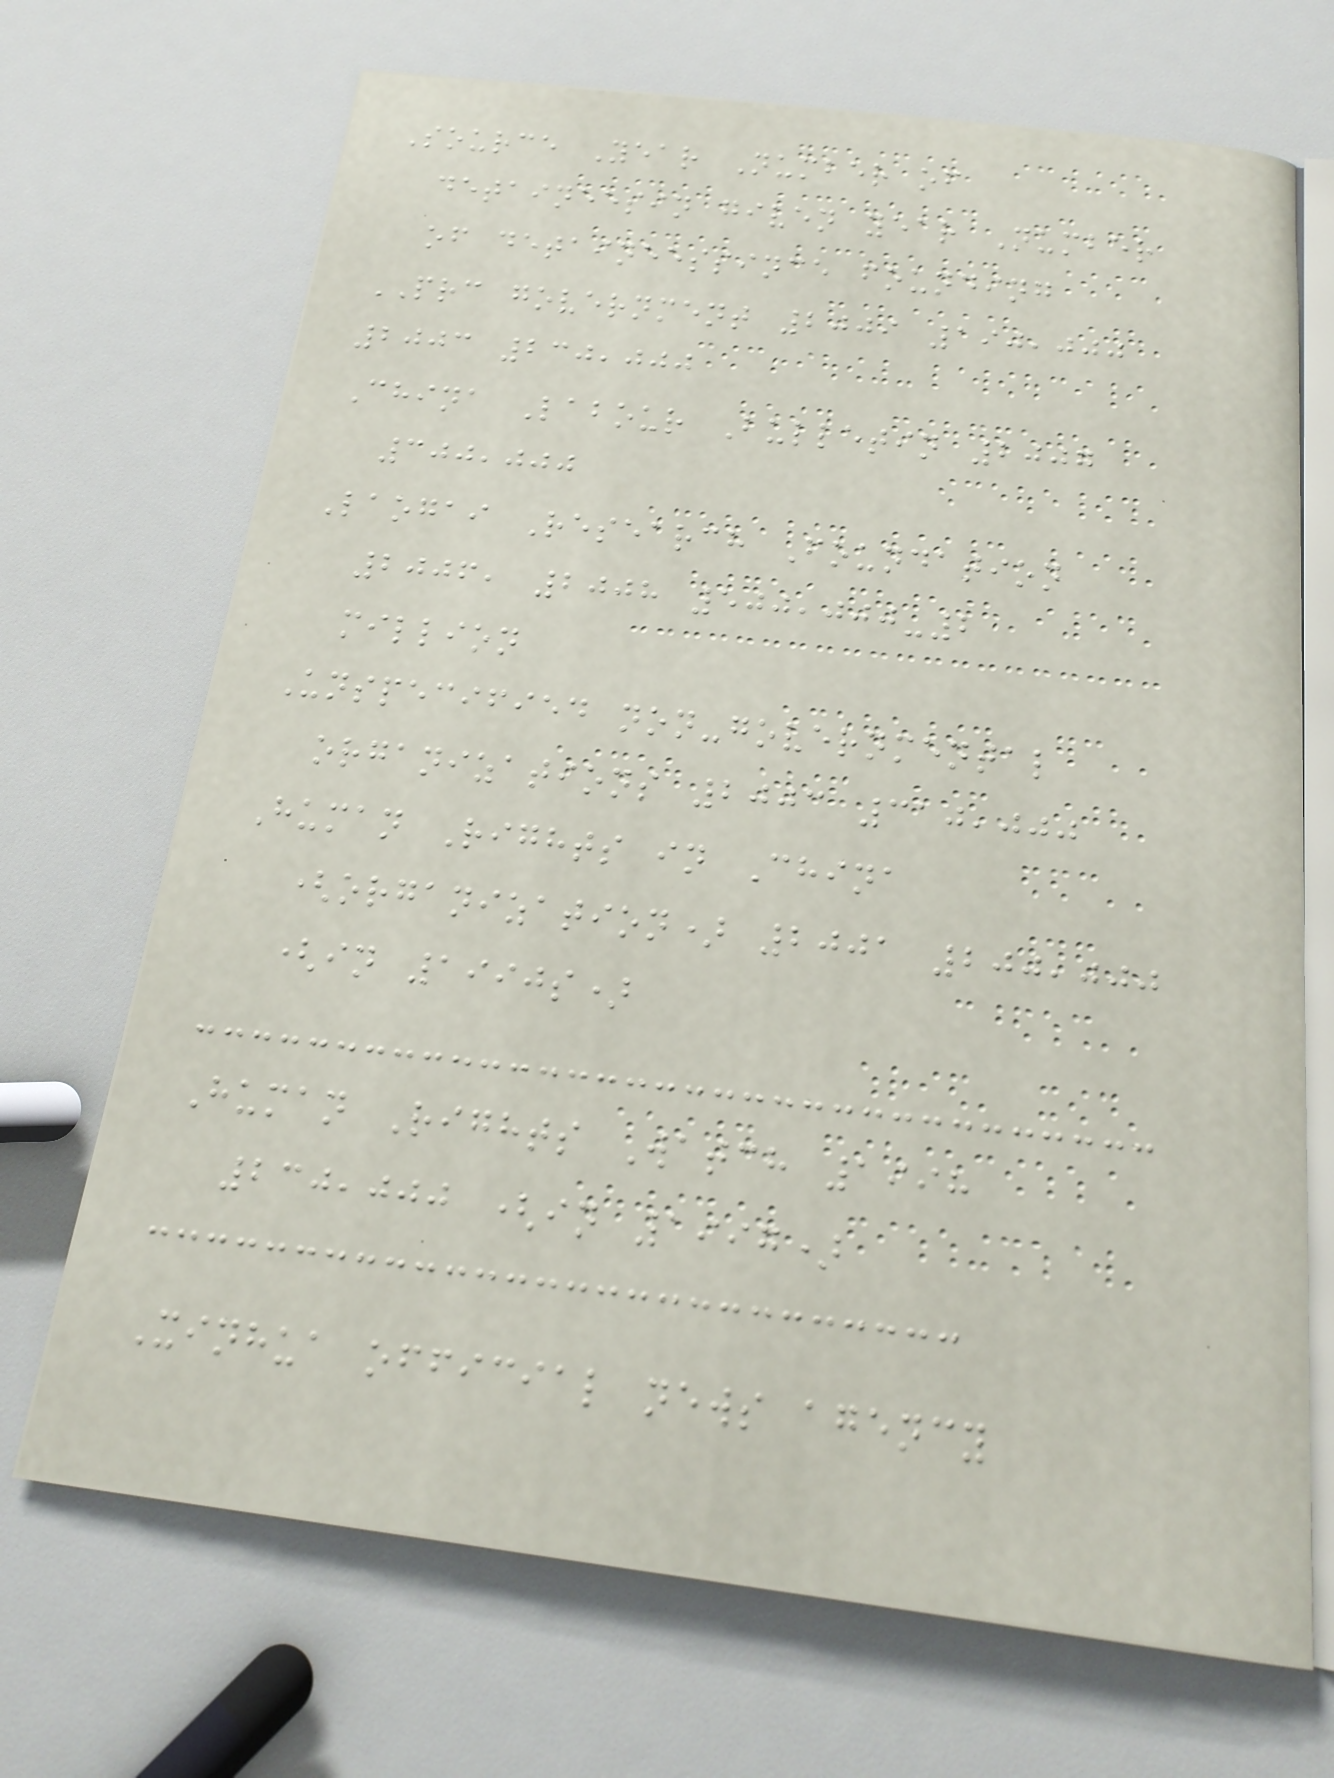Source Year Number of
detaineesin given year Number
of detaineessince founding
PRC government 2009 190,000
2003 230,000
China Labour Bulletin 2007
300,000
Laogai Research Foundation
2006, 2008 500,000-2
million
Unspecified non-governmental
organizations 2003 310,000
Human Rights in China
(organization) 2001 200,000
(in 1990s)
Human Rights Watch 1998
230,000 (in 1997)
Xinhua official news agency
